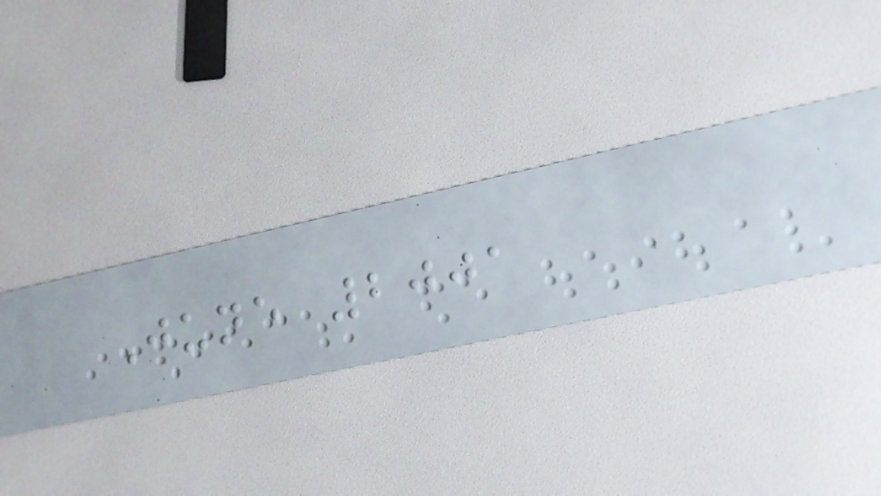June 2001
